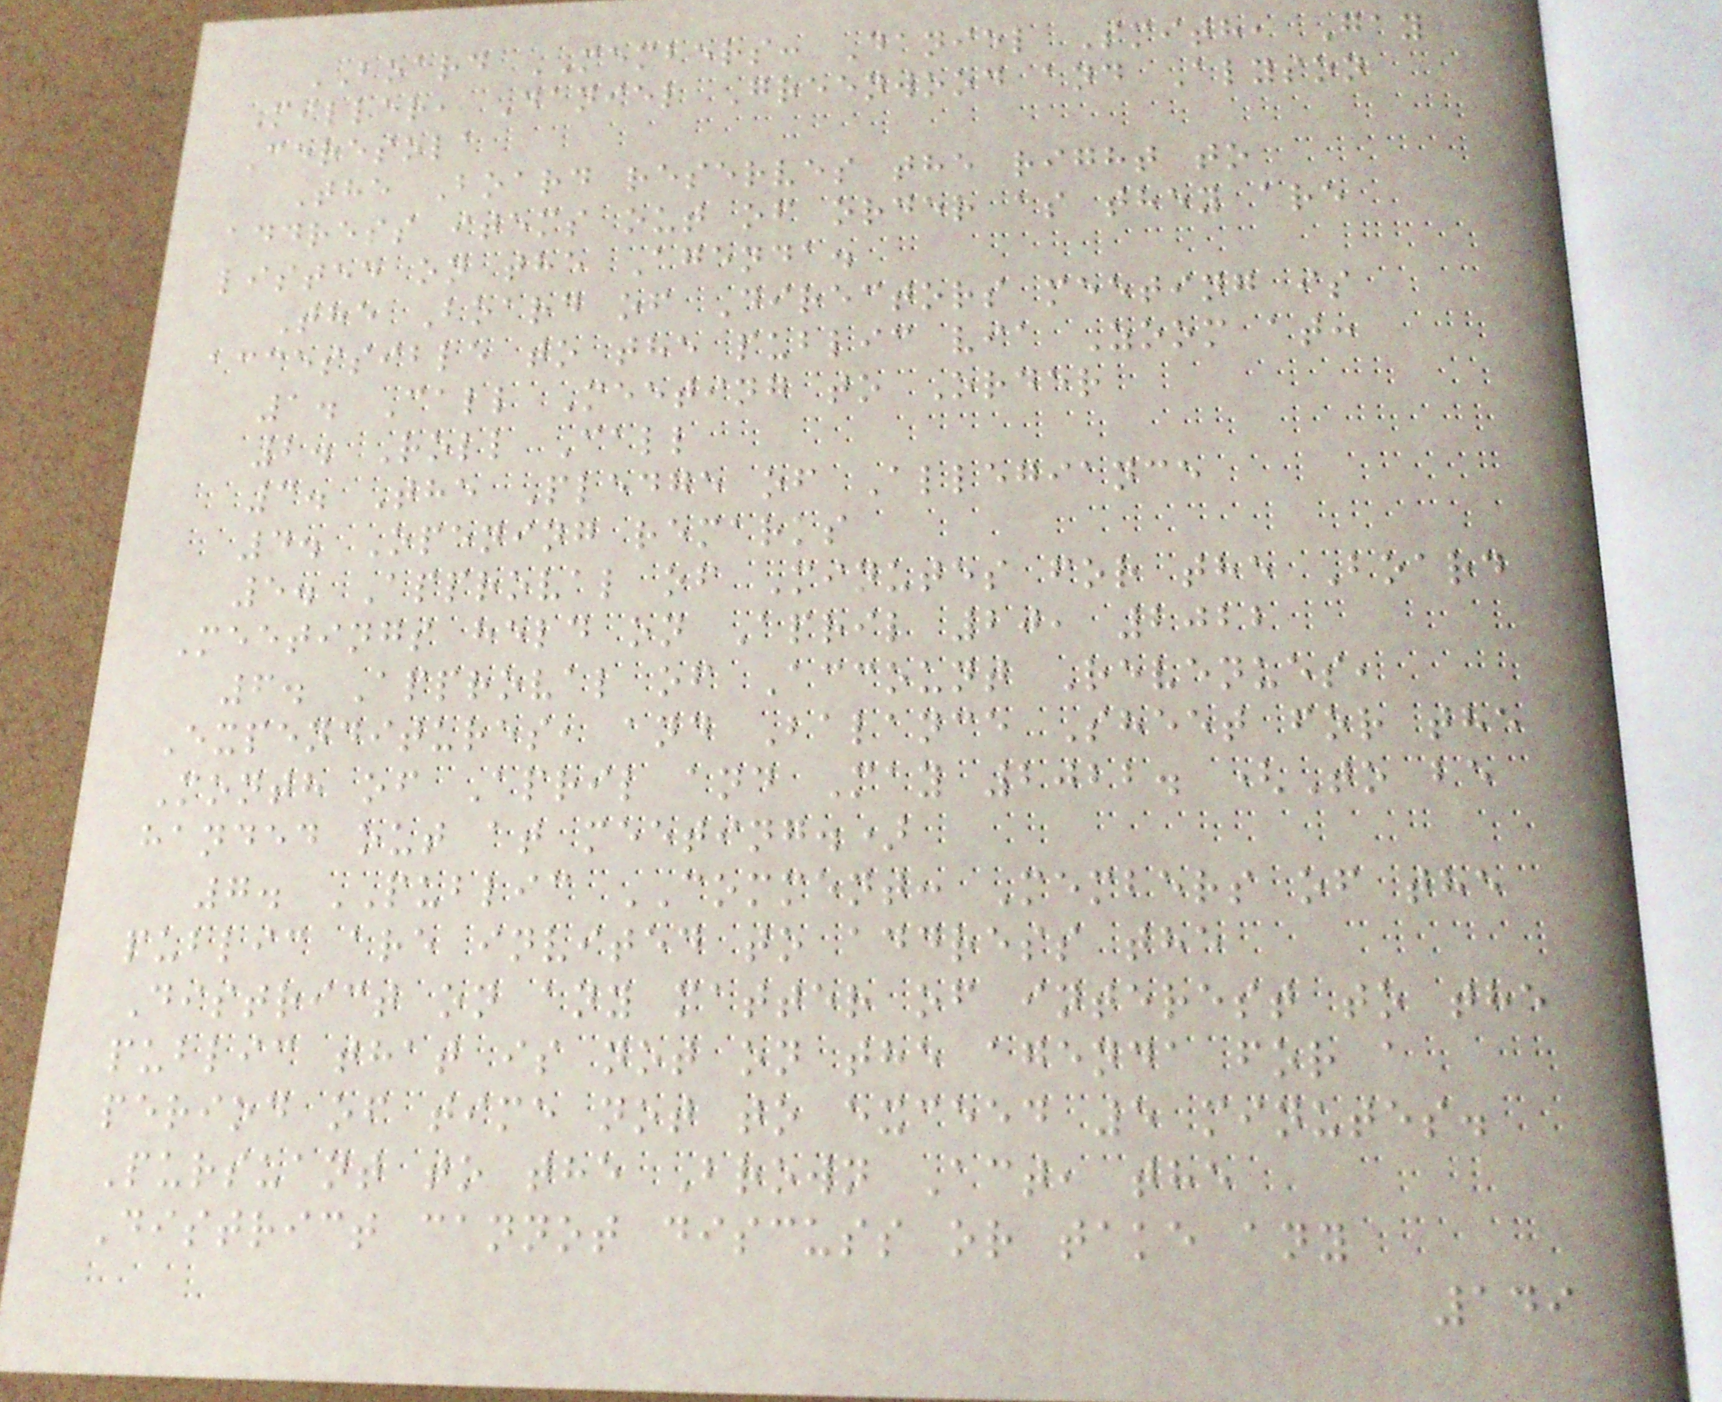BOARD MEMBERS: Daniel Smith, Gay
Miller, Daniel Greenwood and Alyson
Ceresola
The Board reserves the right to
address items out of order as they are
listed on the Agenda.
The Board of Directors meeting is
accessible to the public via Zoom at:
1. Call Meeting to Order
2. Roll Call
3. The Pledge of Allegiance
4. Opening remarks
5. Approval of Minutes for the Board
Meetings held on April 20, 2022
6. Approval of Account Revenues,
Expenditures, and Balance Sheet for the
Month of April and May 2022. (To be
handed out at meeting.)
7. PUBLIC COMMENT: Members of the
public are invited to address the
District on any matter of interest to the
public that is not on the agenda for a
period of time not to exceed 5 minutes.
Pursuant to the Brown Act, the
District cannot discuss or take any
149
